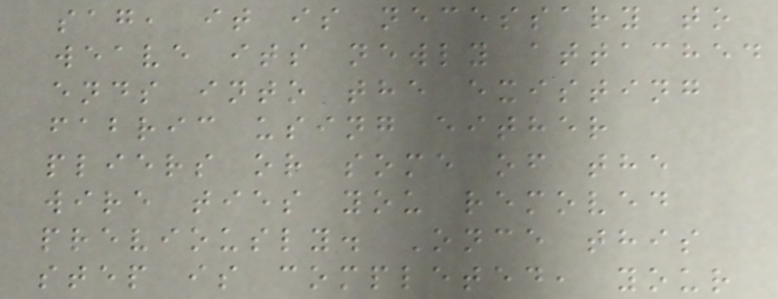sag, it is necessary to
weave its newly attached
ends into the existing
fabric using either
pliers or some of the
wire ties you removed
previously. Once this
step is completed, your
